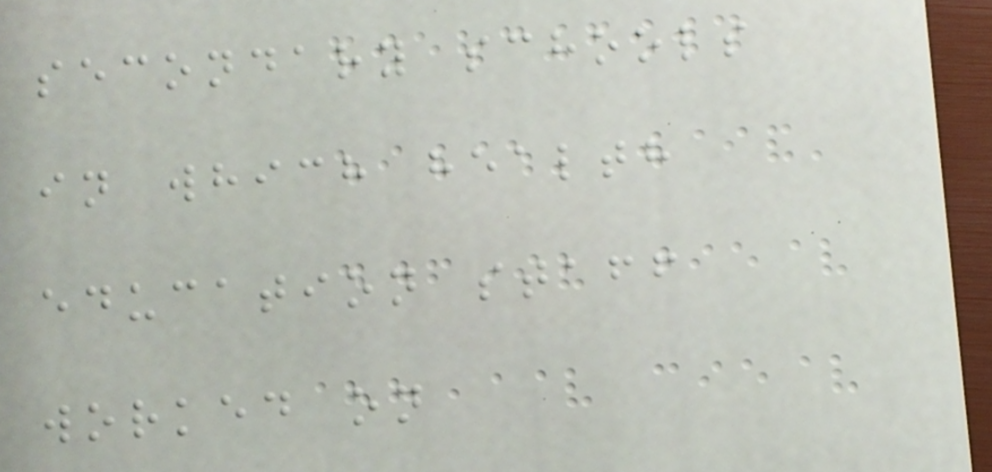secondary schools
in which health
education staff
worked on
